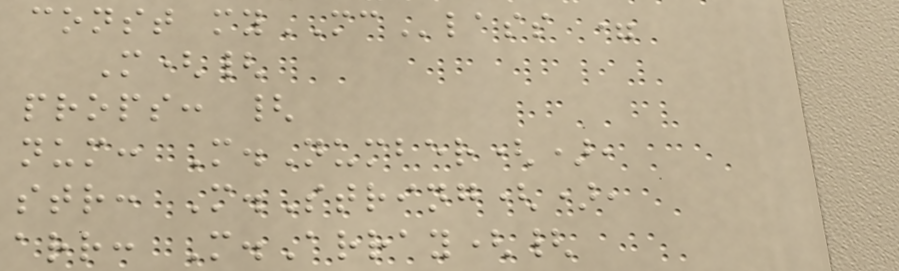const myMClass =
M({
props: {
num: M.Number(),
str: M.String(),
arr: M.Array({
